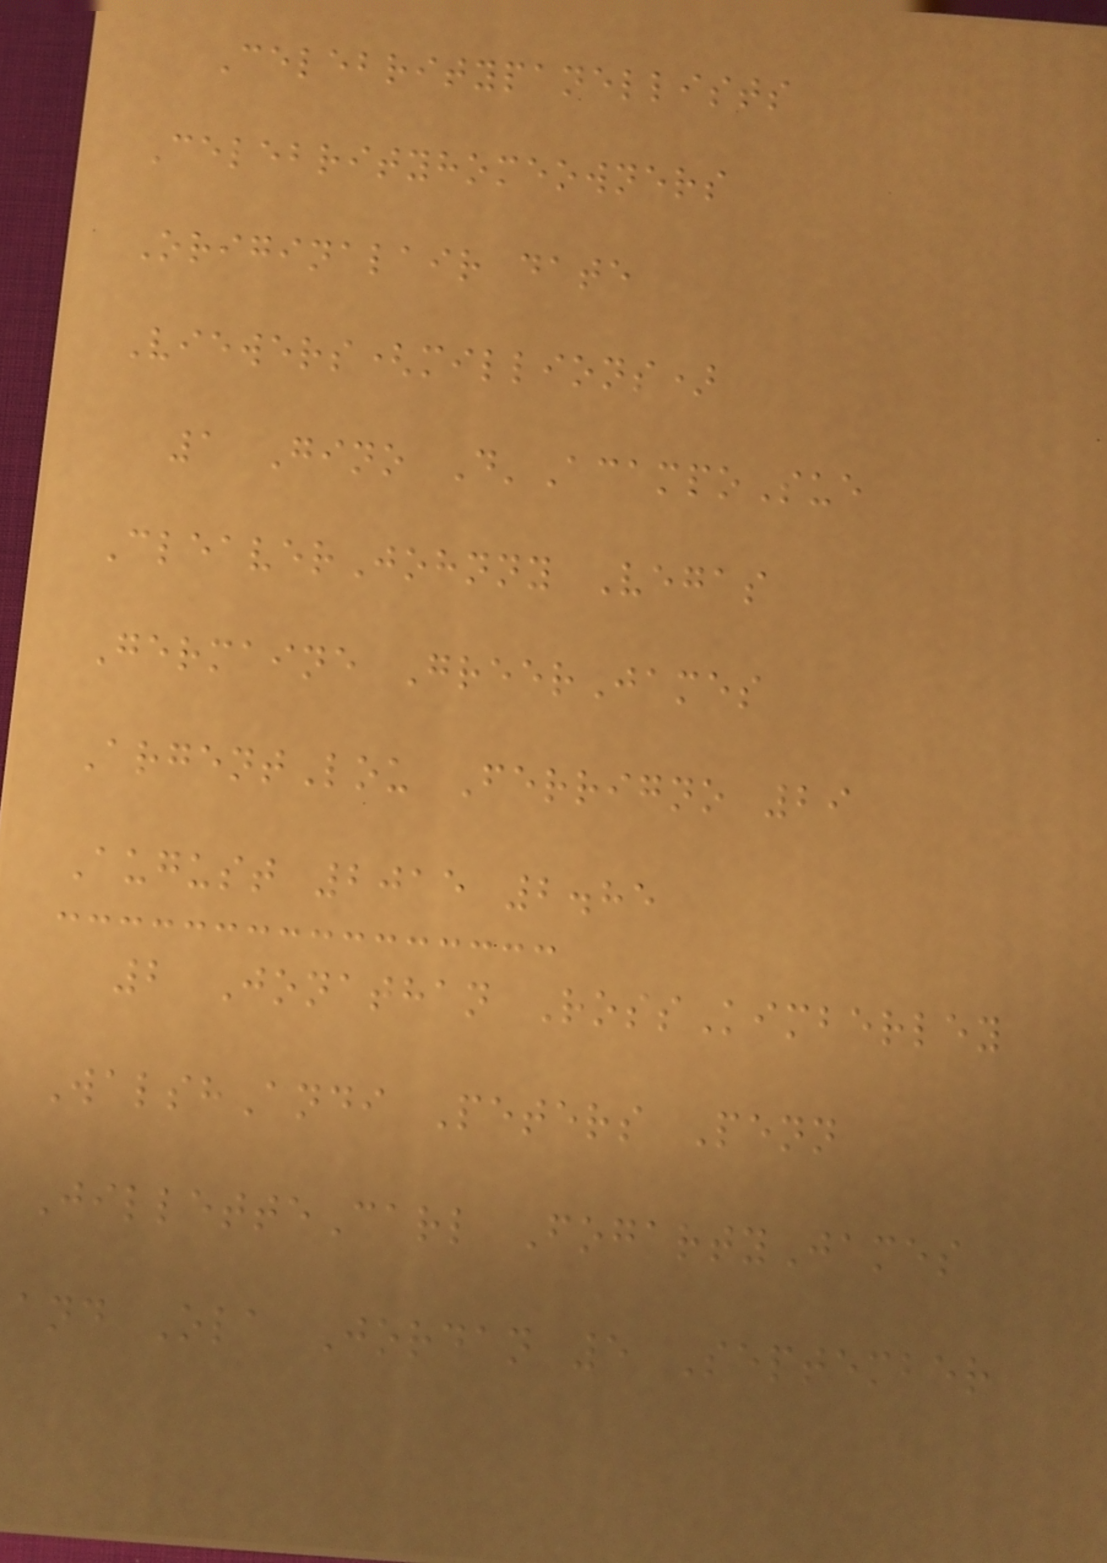Celebritypanellists
Celebrityhomeowners
Originalair date
Viewers(millions)
1 Gino D'AcampoSue
CleaverJohnny Vegas
Germaine GreerJames
ArgentLou Ferrigno 29
August 2015 2.85
2 Jonathan RossKimberley
WalshAndi Peters Penn
JilletteCarl FogartyJames
and Ola Jordan 5 September
